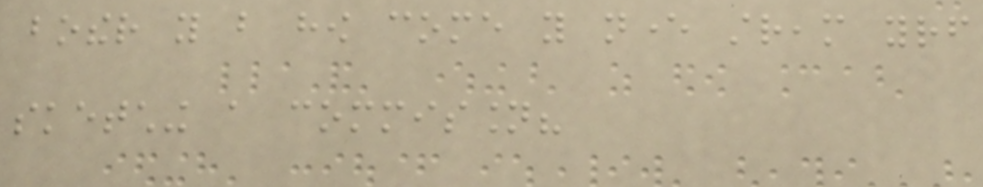bother you but how come you never stream yourself
sketching a commission?
